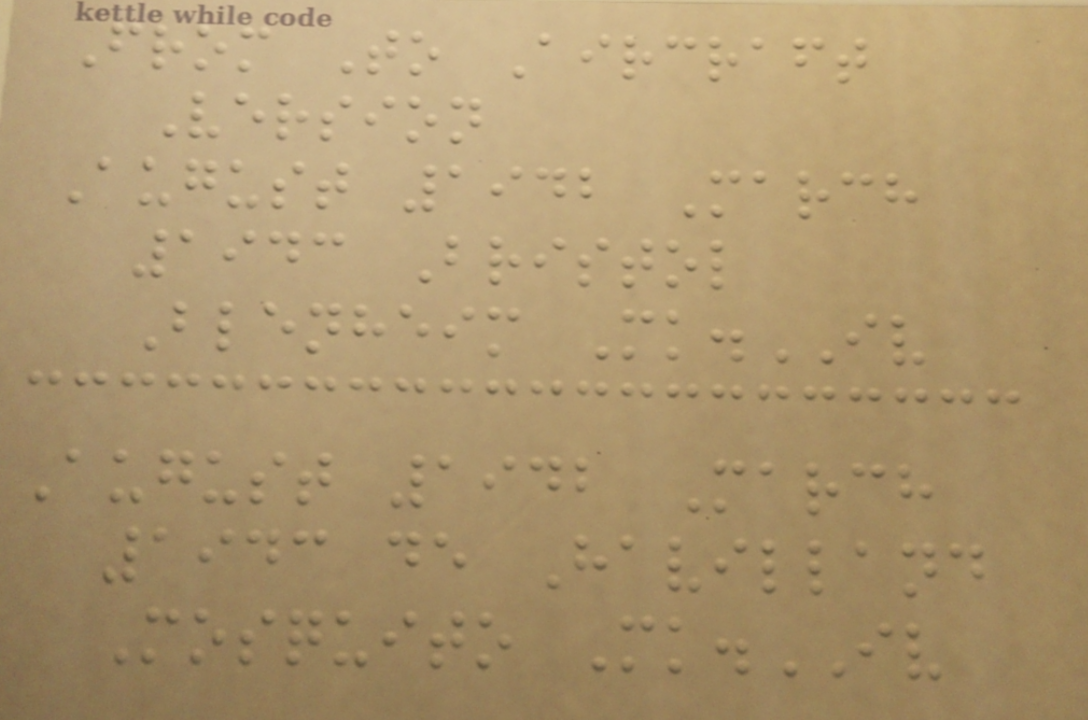From To Aircraft
Version
August 1942 March
1943 Bristol
Blenheim Mk.IV
August 1942 March
1943 de Havilland
Mosquito Mk.IV
